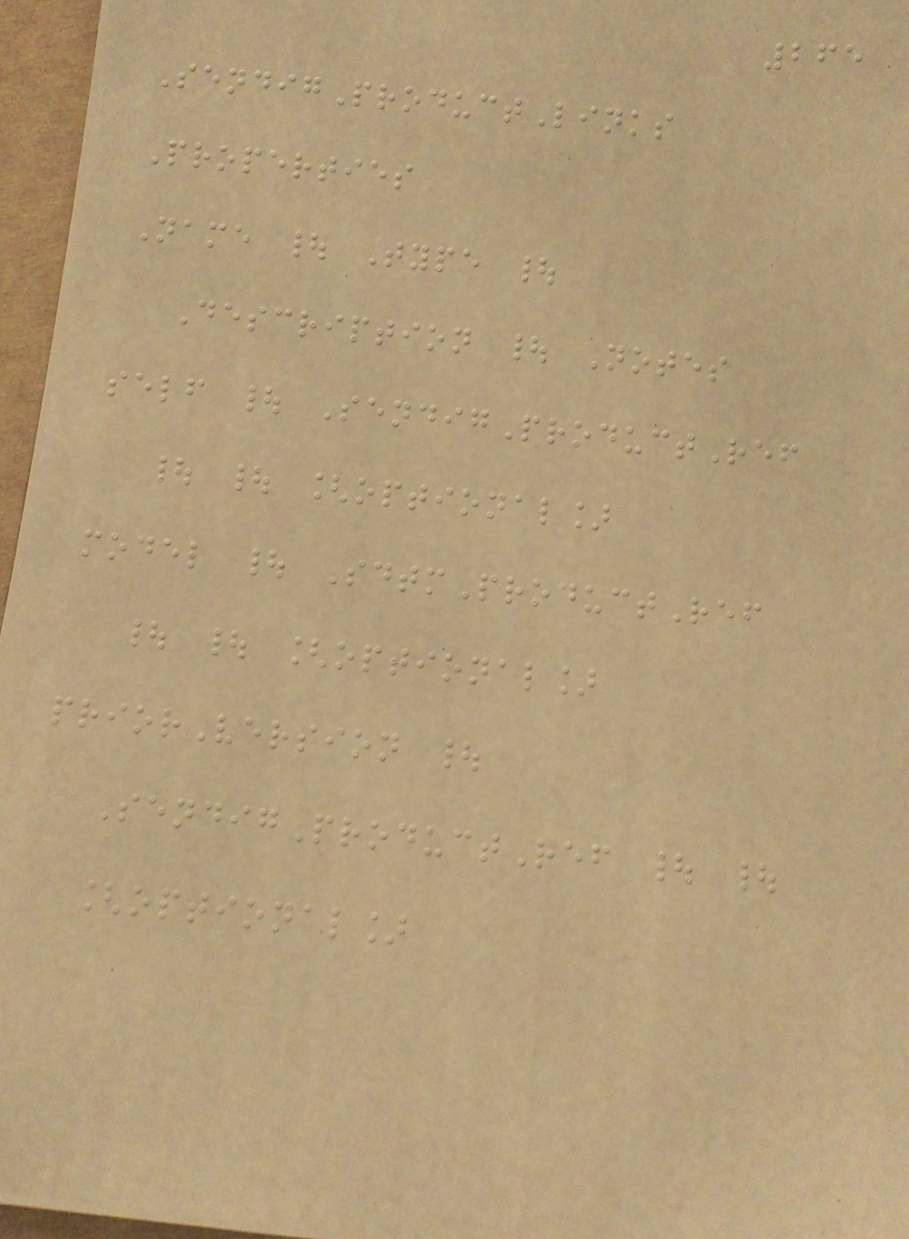265
SendigProductLinks
Properties
Name | Type |
Description | Notes
self | SendigProductRef
| | [optional]
model | SdtmProductRef
| | [optional]
priorVersion |
SendigProductRef | |
[optional]
